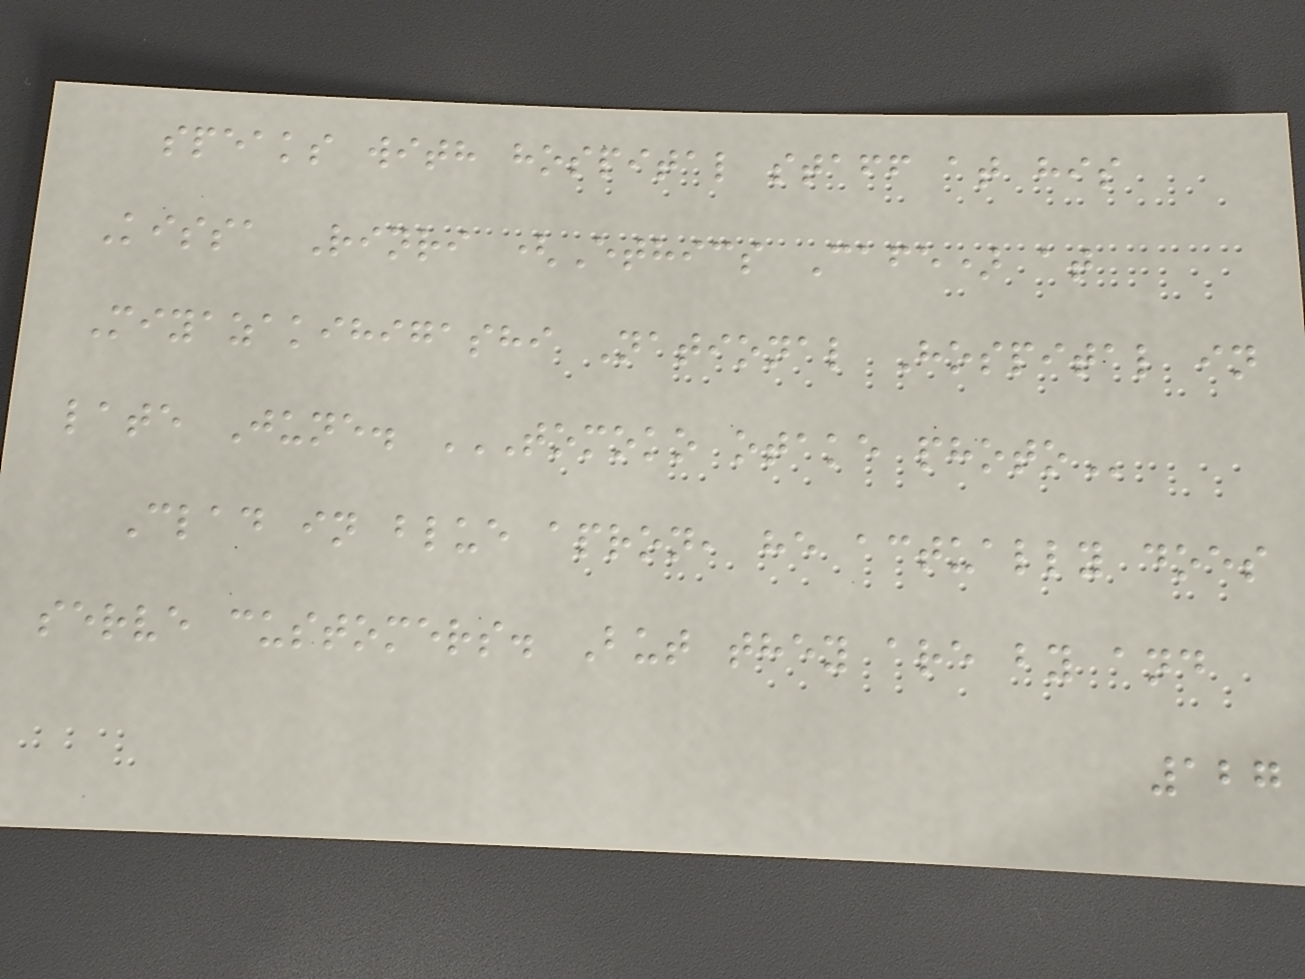speaks with hospital staff at his
Kissa Rinri (Ethics Cafe) at
Miyazakihigashi National Hospital in
late June. TOMOKO OTAKE PHOTO
Clad in blue apron, he actually does
serve customers. But they are by and
127
